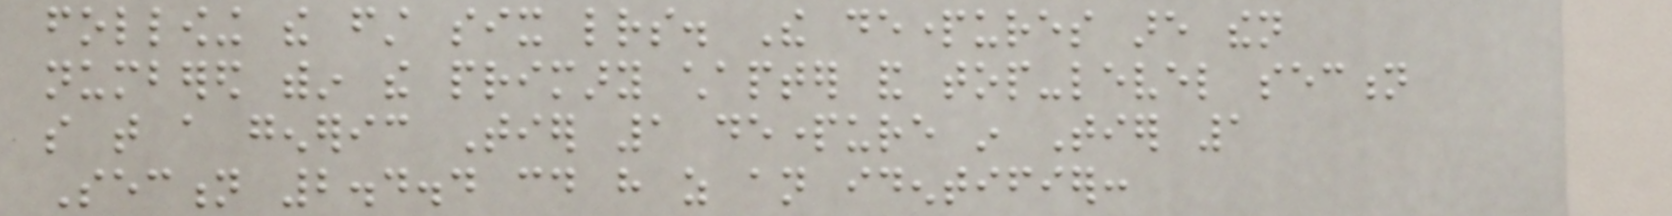following the first six letters. The departures are then
numbered within the primary chapter and top-level section
so that a generic Tier 1 departure in Tier 1
Section 2.4.4 could have as an identifier:
